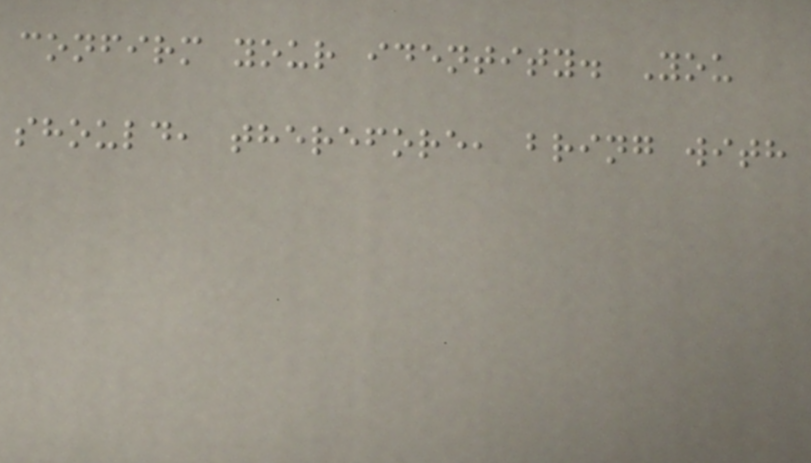confirm your identity. You
should, therefore, bring with
